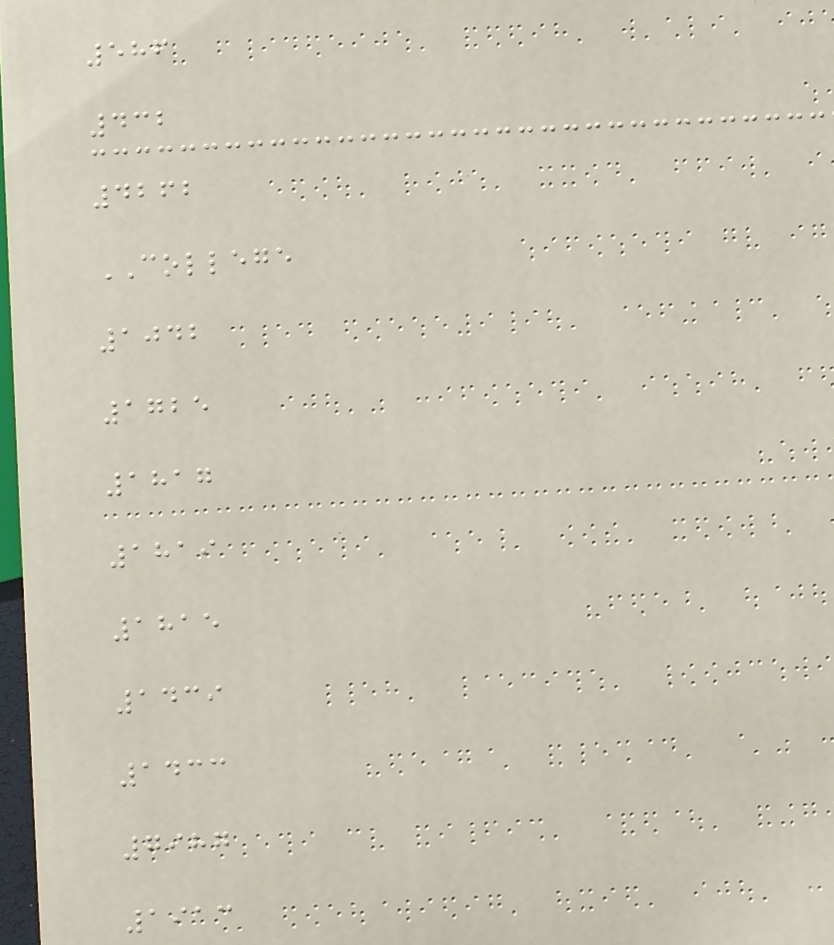586
432
4262
COLLEGE
1042
1725
1817
1819
1815
1439
1433
7987
1913
